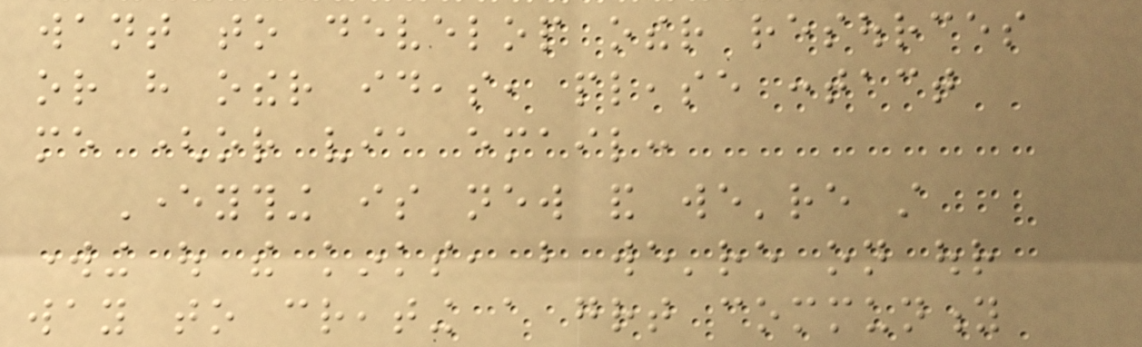want to develop other resources
or have other ideas, please contact
me (or via email:
Everything is new and we're still
working out the kinks, but we're on our
way to creating a great community
